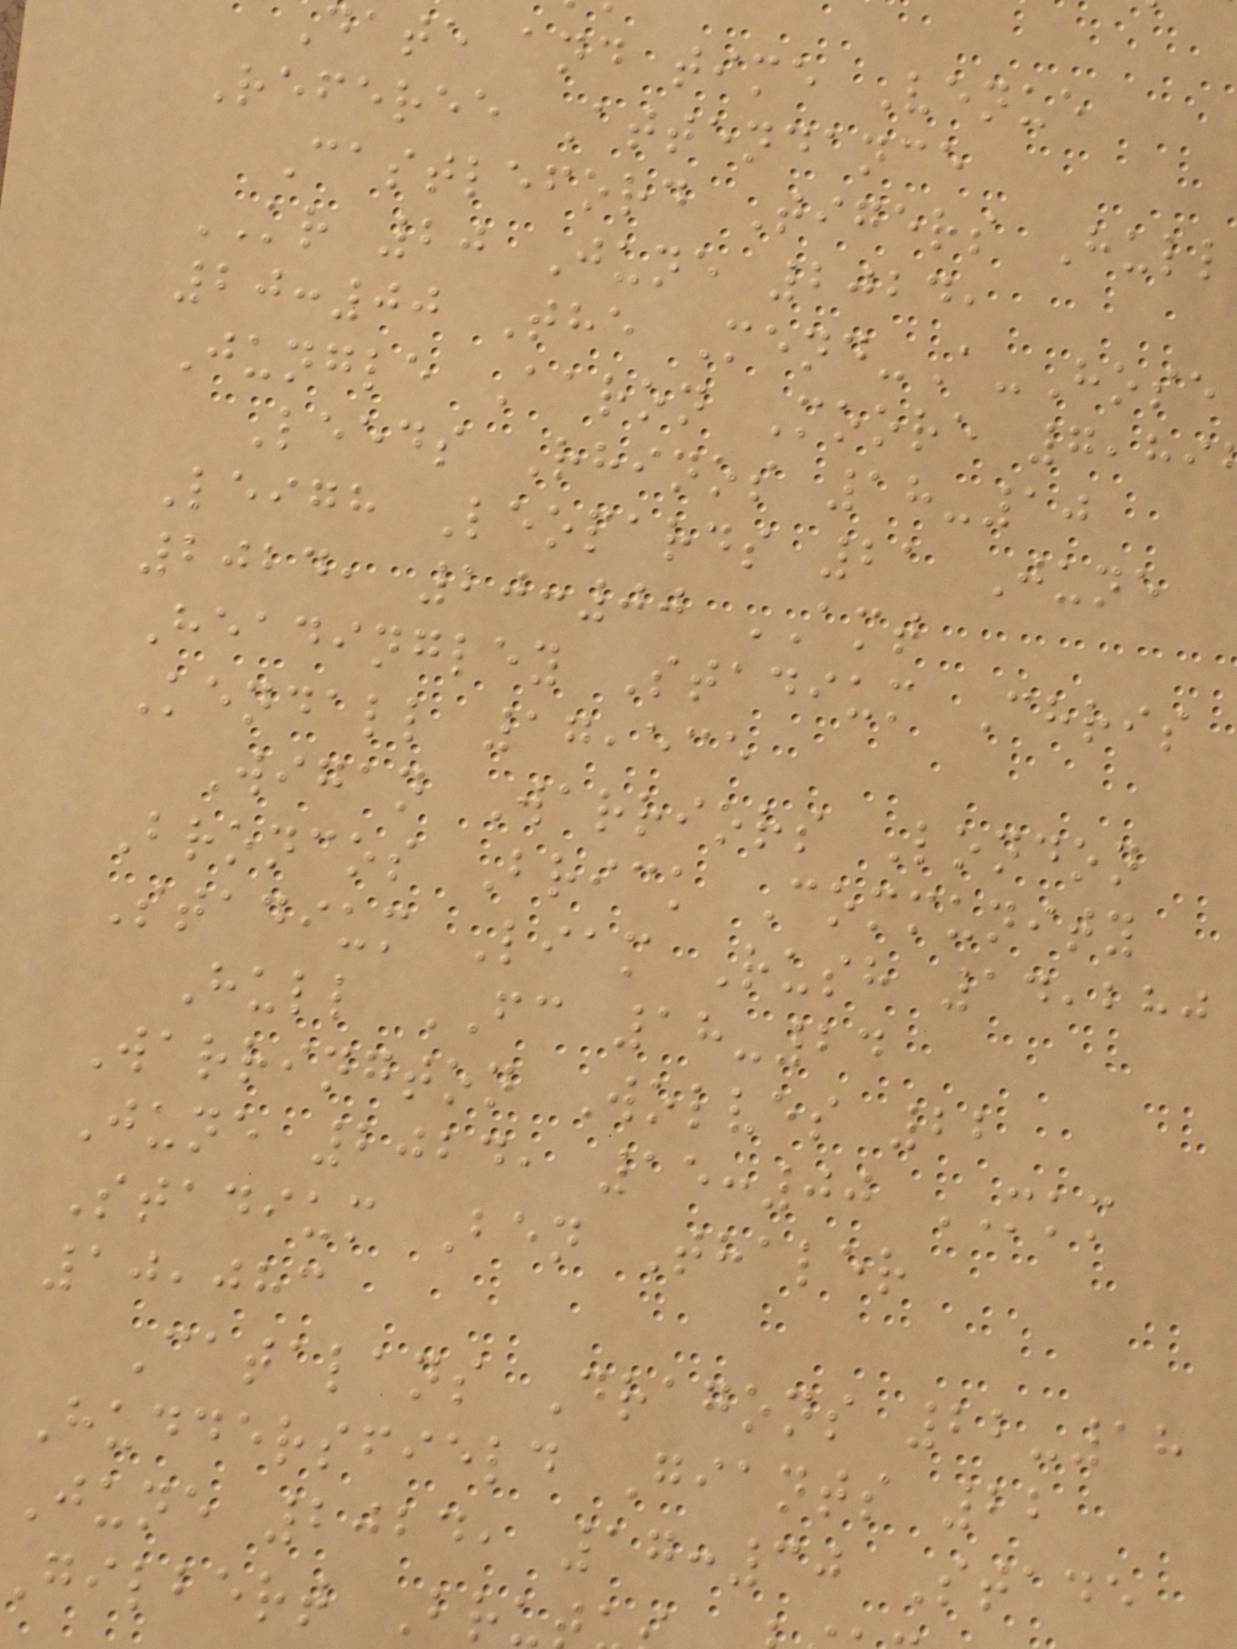date and time Venue
Referee Attendance
Castleford Tigers Hull
KR 20 June 2024,
20:00 The Mend-A-Hose
Jungle Aaron Moore 7,89
Leeds Rhinos 18-10
Leigh Leopards 21 June
2024, 20:00 AMT
Headingley Stadium Chris
Kendall 17,535
Wigan Warriors London
Broncos Brick Community
Stadium Liam Rush 14,280
Hull FC 18-24
Warrington Wolves 22
June 2024, 15:00 MKM
Stadium Ben Thaler
10,083
Catalans Dragons 22-18
Huddersfield Giants 22
June 2024, 17:30 Stade
gilbert Bru
